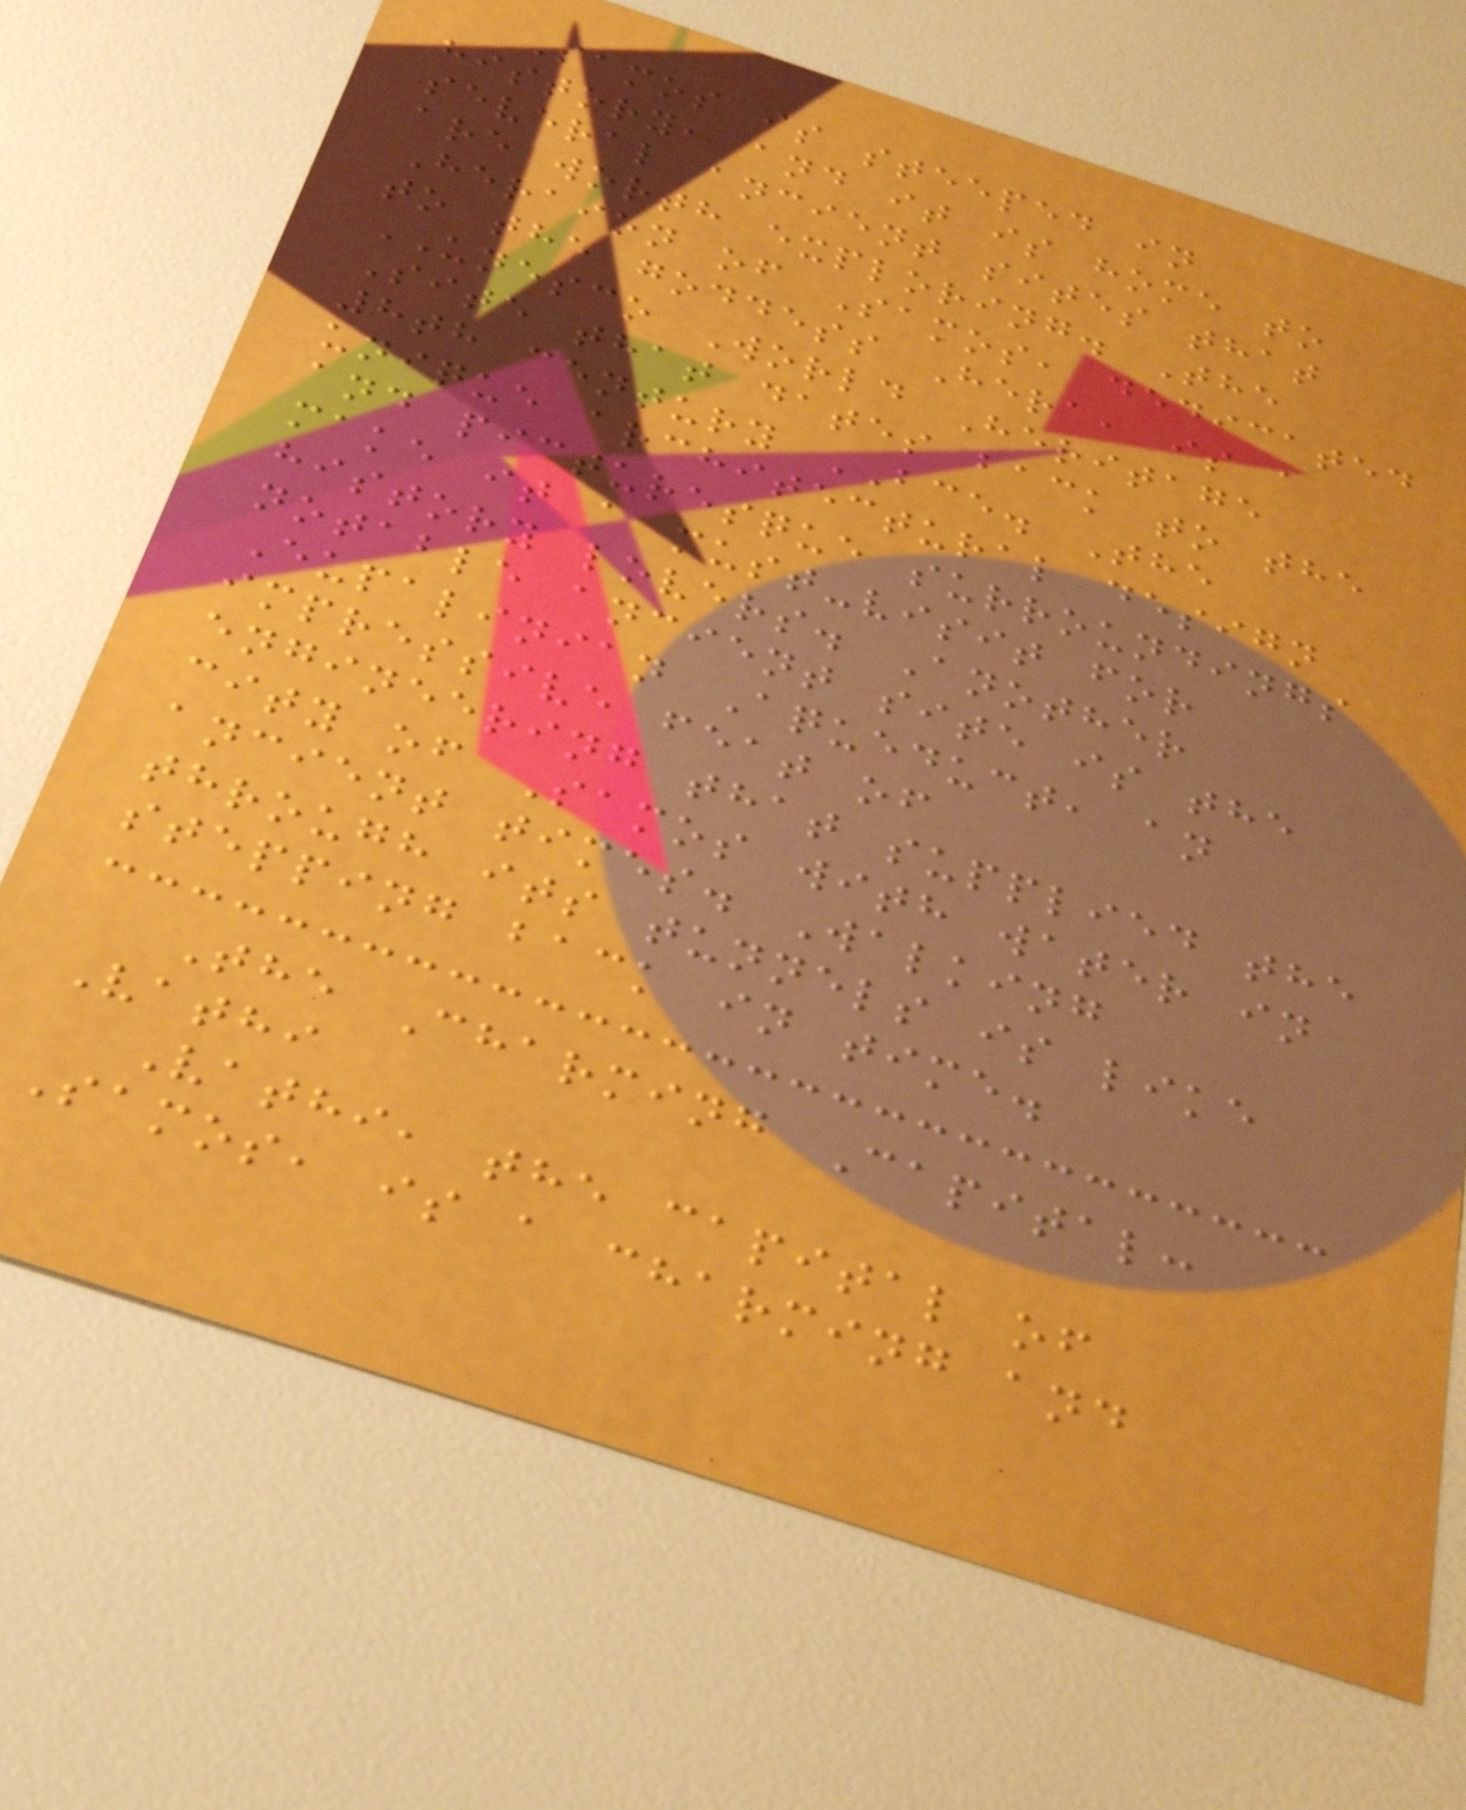Samos is steeped in
history, and it is home to
several ancient sites that
are worth exploring. The
Heraion of Samos, dedicated
to the goddess Hera, is a
UNESCO World Heritage
Site that dates back to the
8th century BCE. The
unique architectural design
and picturesque surroundings
make it a must-visit for
history lovers. Another
notable ancient site is the
Eupalinian Aqueduct, an
impressive feat of
engineering that supplied the
city of Samos with water in
ancient times. Walking
through its tunnels is like
stepping back in time.
The Charming Capital:
Vathi
Vathi, the capital of
Samos, is a charming and
